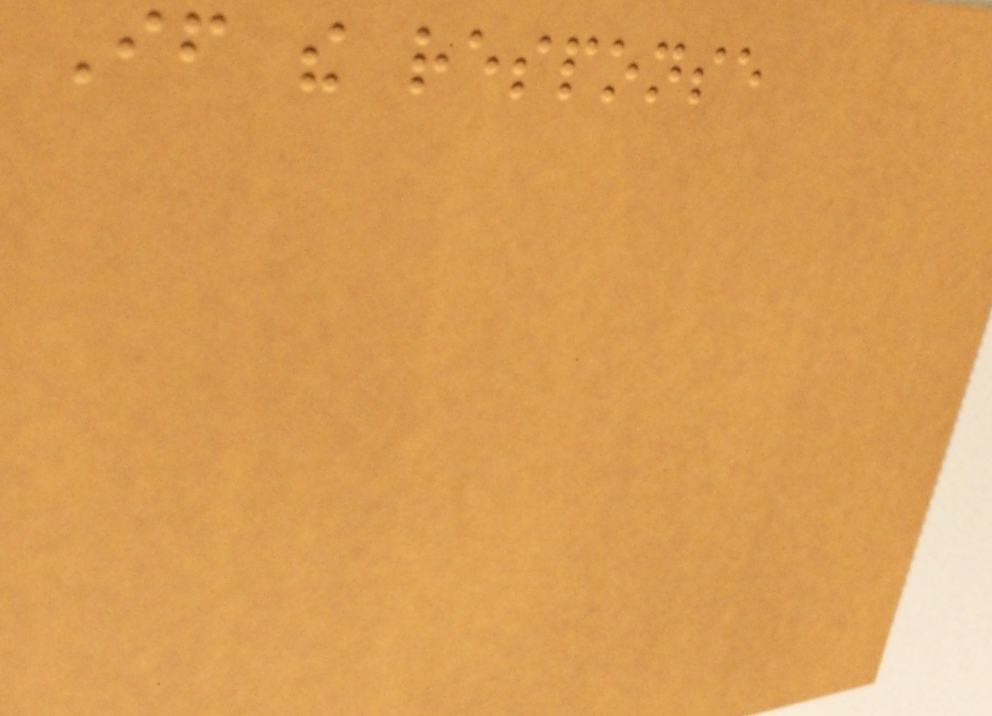If the response
